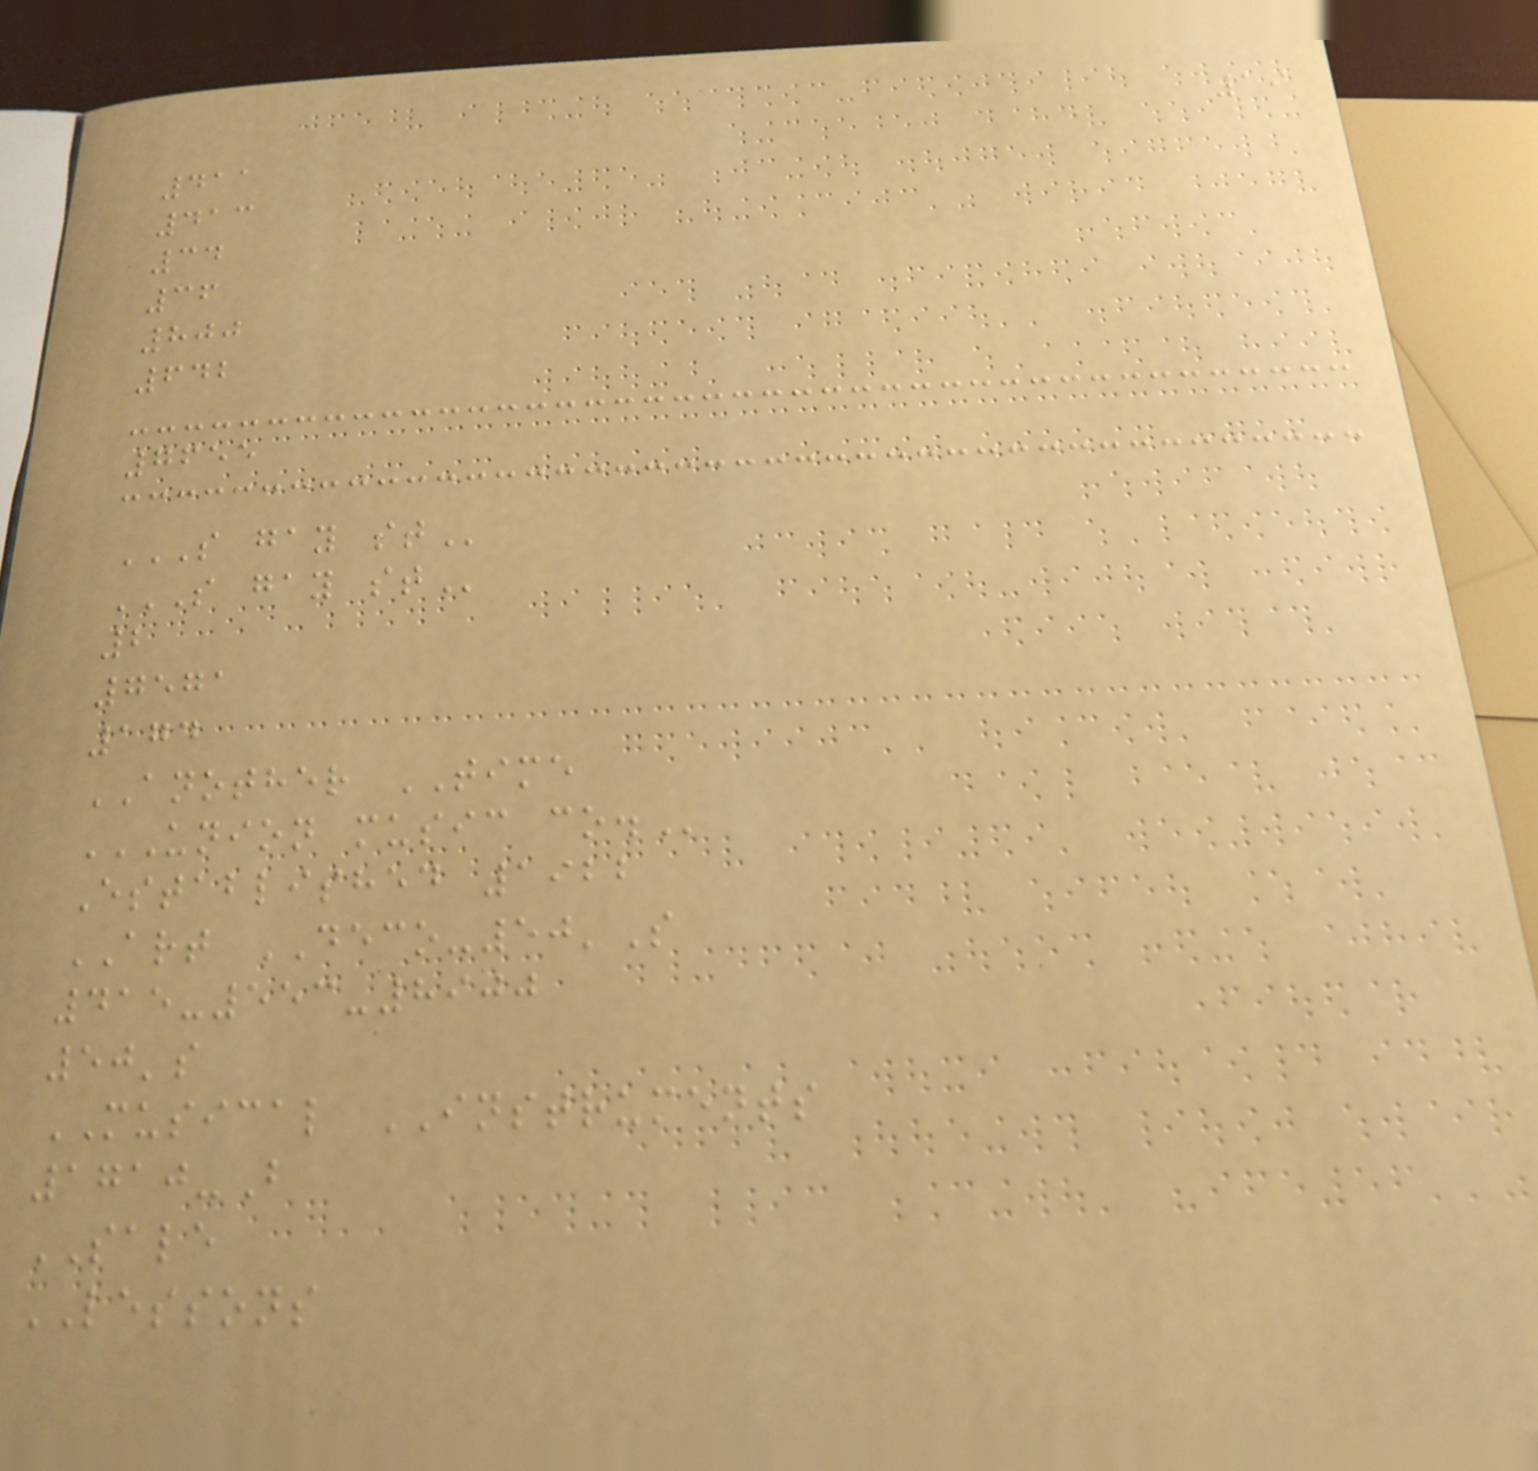19
411
413
34
36
800
642
7655
S GAY ST
S GAY ST
2
7571
174
ANOTHER TIME
UNION MUSIC CO.
Established 1922
ART DECO-50'S
415-553-8900
50's
MUSICAL INSTRUMENTS
1710-B
SALE
LESSONS
